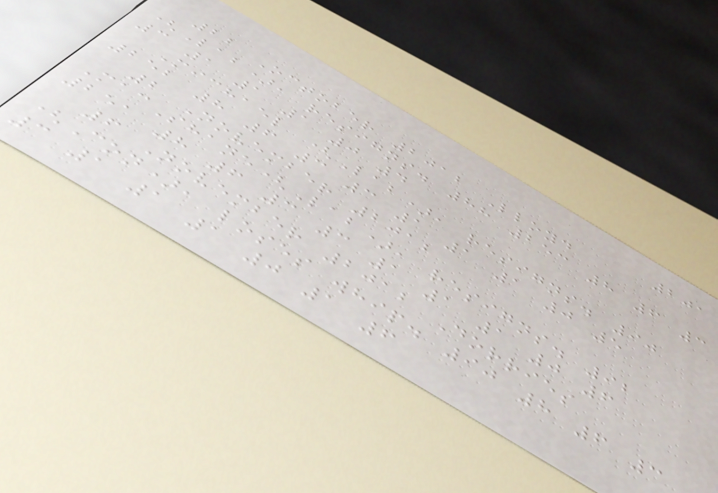201
22 October 2012 Lloyd
(Lab), resigns. 88 253 8 6 3
3 1 1 1 0 4
Michael (Lab), resigns. 90
252 8 6 3 3 1 1 1 0 5
2 November 2012
MacShane(Lab), resigns. 92
251 8 6 3 3 1 1 1 0 6
6 November 2012 Dorries
(Con), loses whip. 90 8 6 3
3 1 1 1 0 1 6
